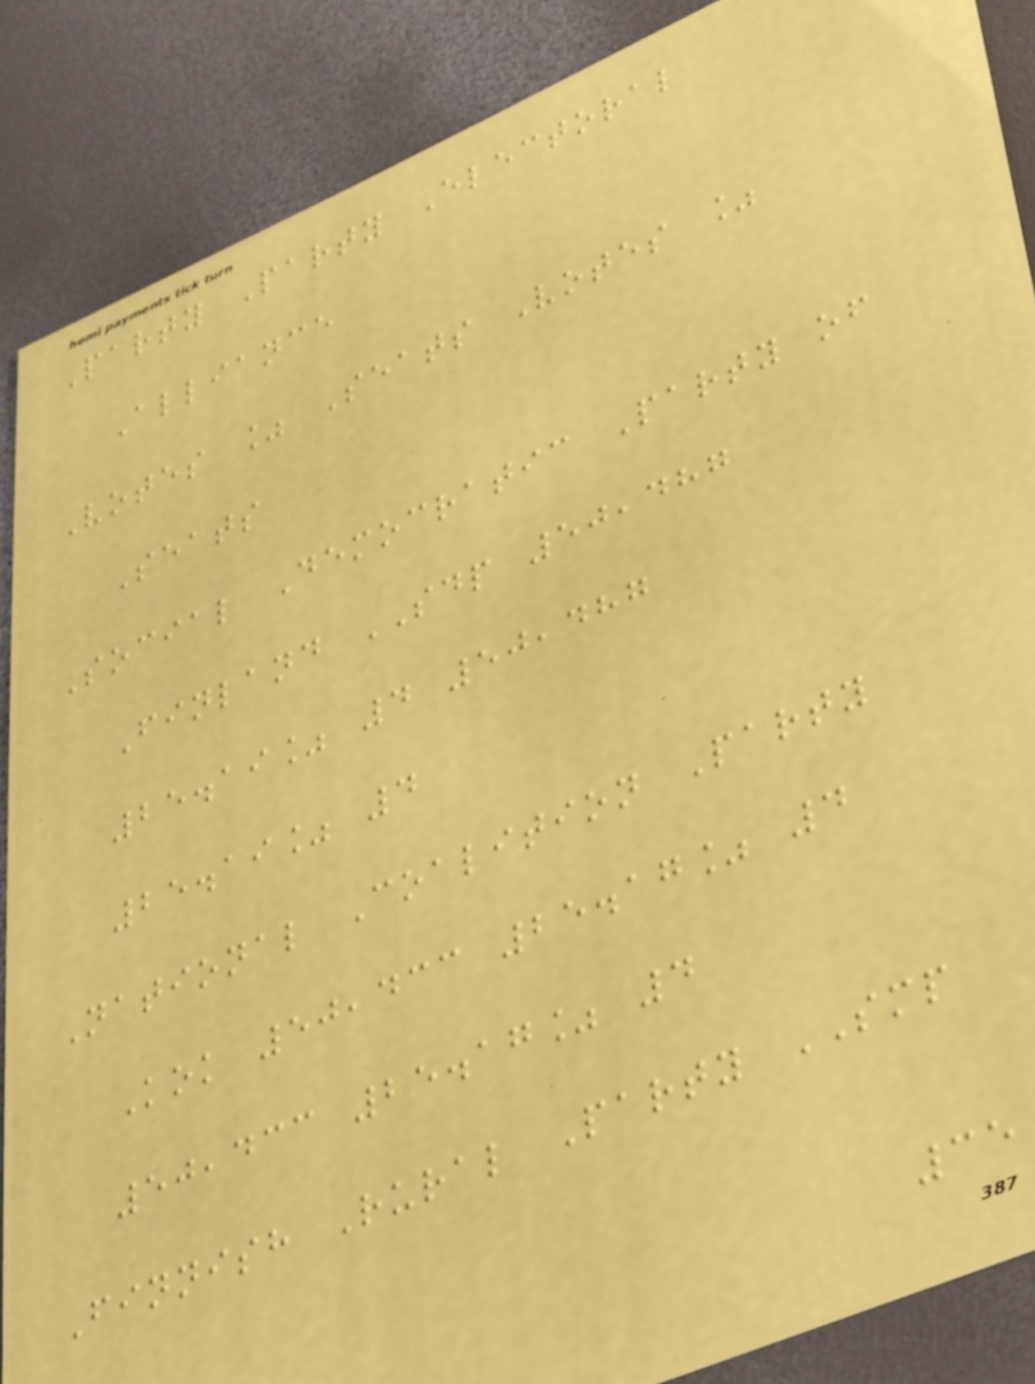Party Party Electoral
Alliance
Votes % Seats Votes %
Seats
Social Democratic Party of
Finland SDP 50,487
25.19% 4 50,487
25.19% 4
National Coalition Party
Kok 50,433 25.17% 4
50,433 25.17% 4
Finnish Rural Party SMP
35
